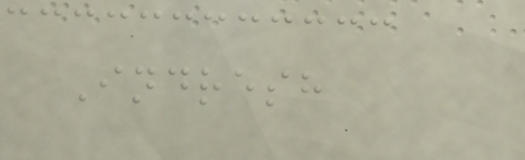Indresh
